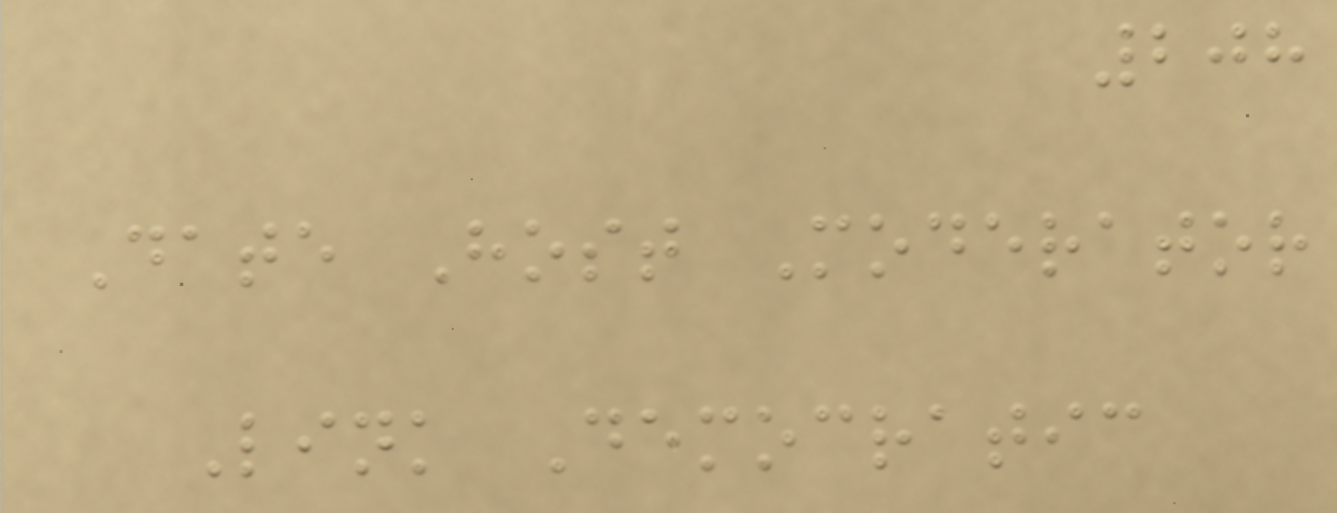208
Date Host Moderator
Link Democratic
